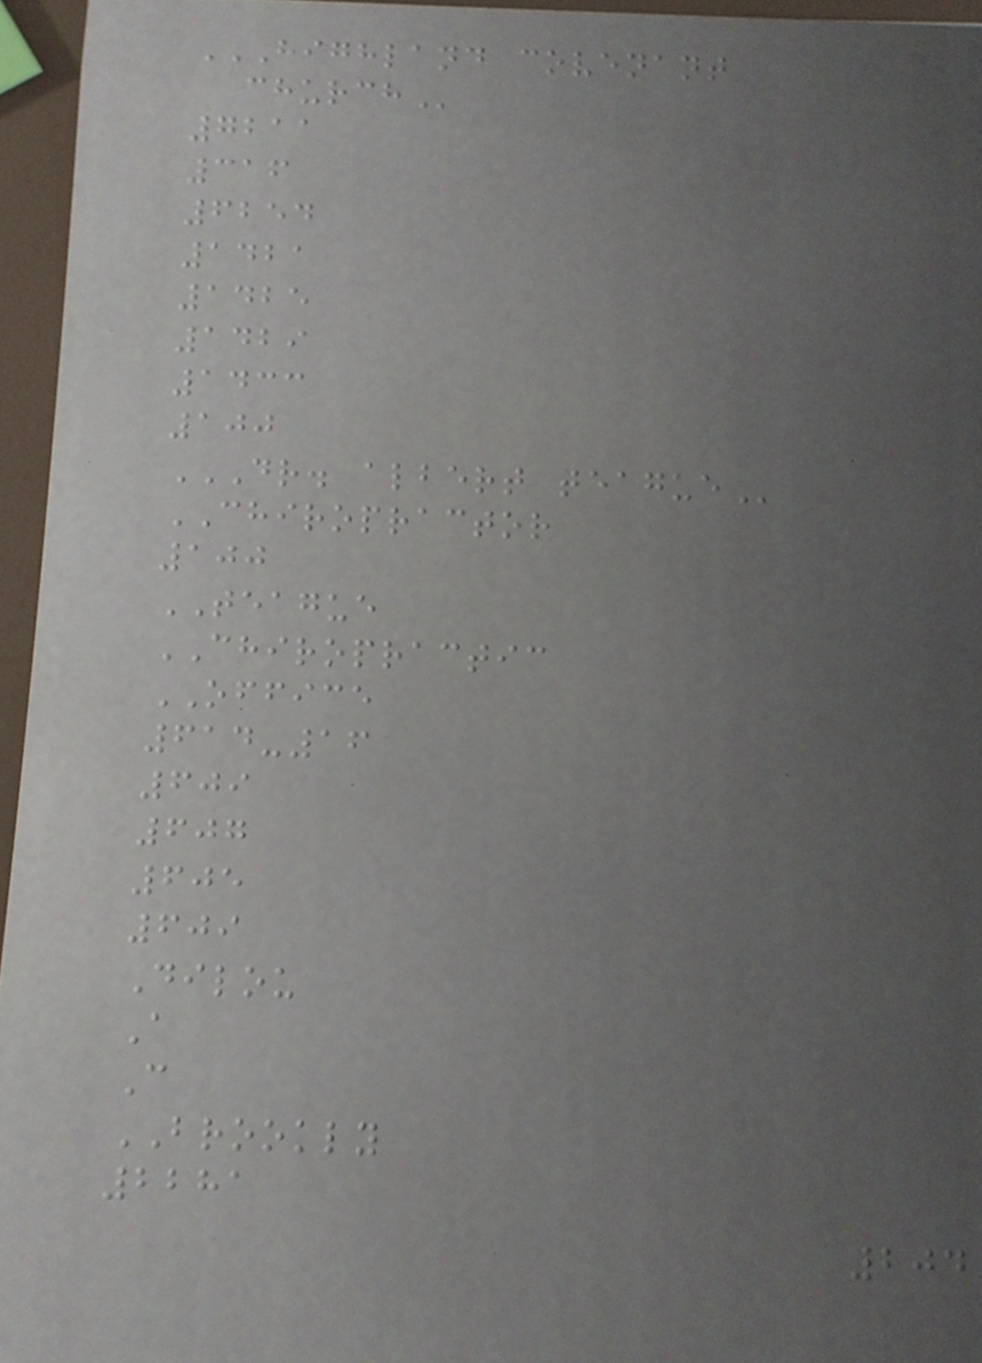HIGHLAND COVENANT
CHURCH
7211
316
6254
1421
1425
1429
1433
100
DR. ALBERT TEAGUE
CHIROPRACTOR
100
TEAGUE
CHIROPRACTIC
OFFICE
614-16
609
607
605
609
Dilou
A
C
BROOKLY
2281
204
